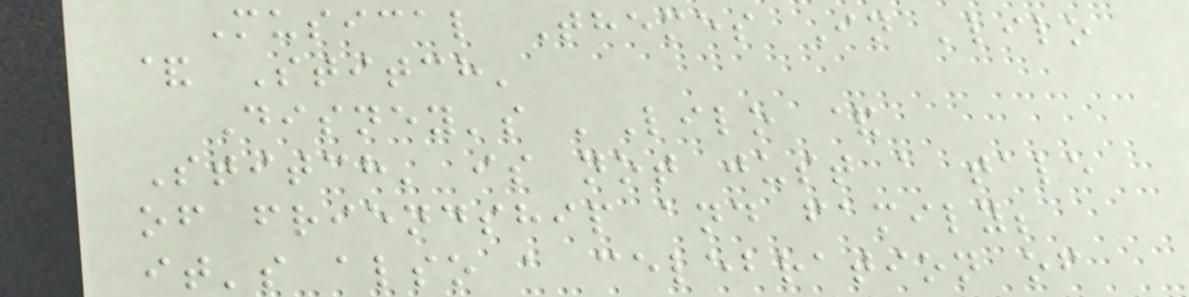Musical Themes In 'lilo
& Stitch'
Disney's 'Lilo &
Stitch' is not just a tale
of friendship and family;
it's also a celebration of
